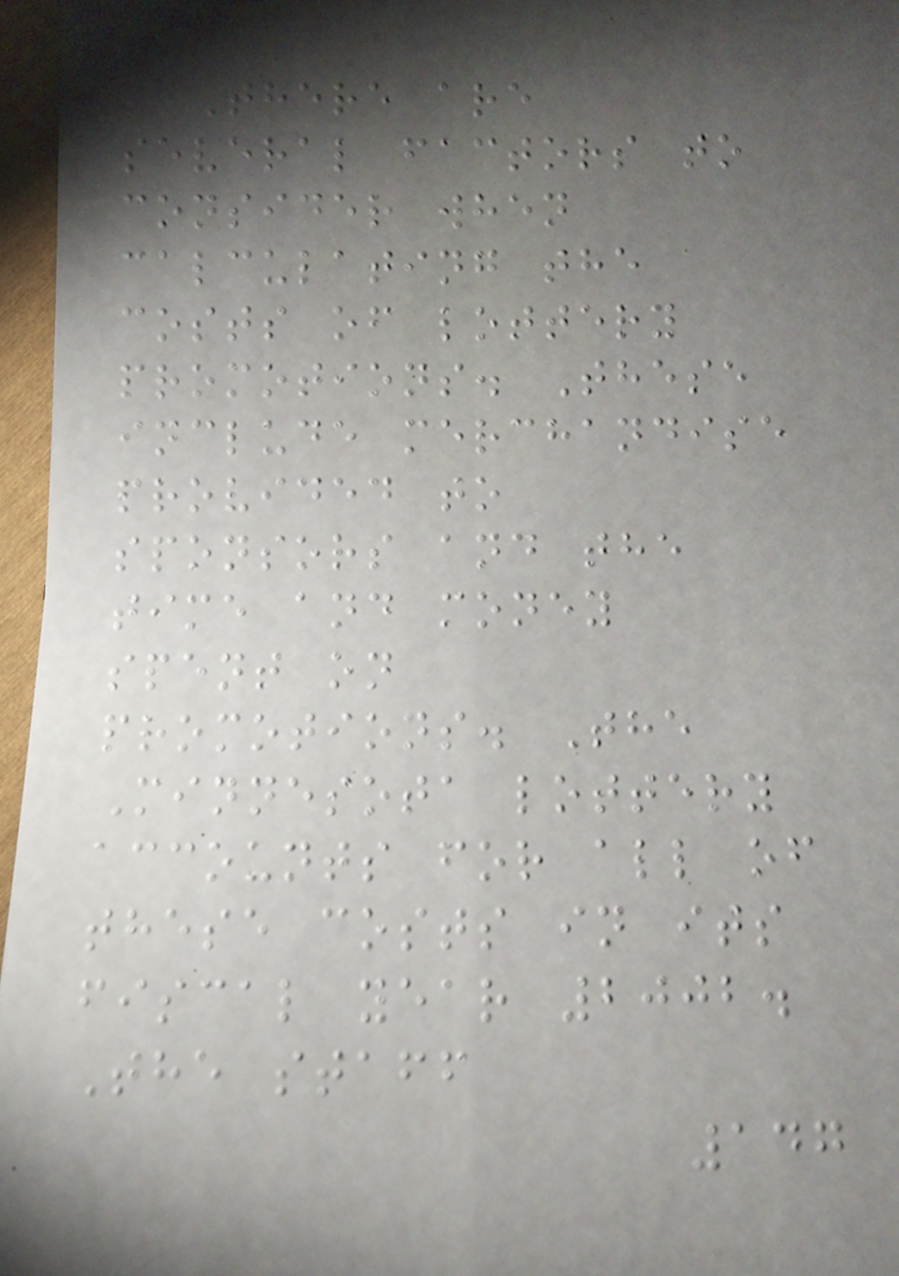There are
several factors to
consider when
calculating the
costs of lottery
promotions. These
include merchandise
provided to
sponsors and the
time and money
spent on
promotions. The
Minnesota lottery
accounts for all of
these costs in its
fiscal year 2002.
The staff
147
